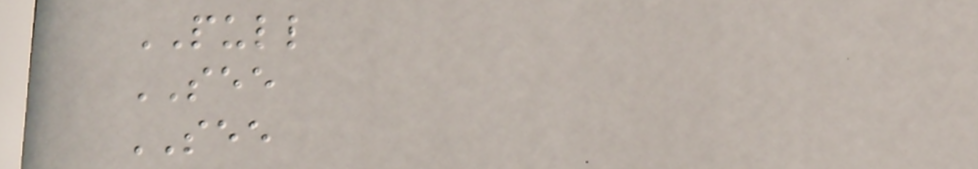PULL
SEE
SEE
